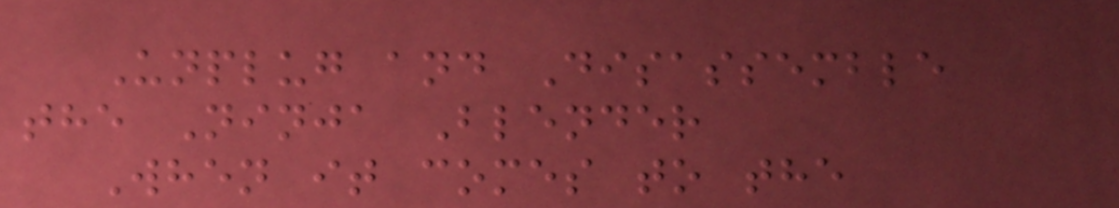Unplug and Disassemble
the Ninja Blender
When it comes to the
